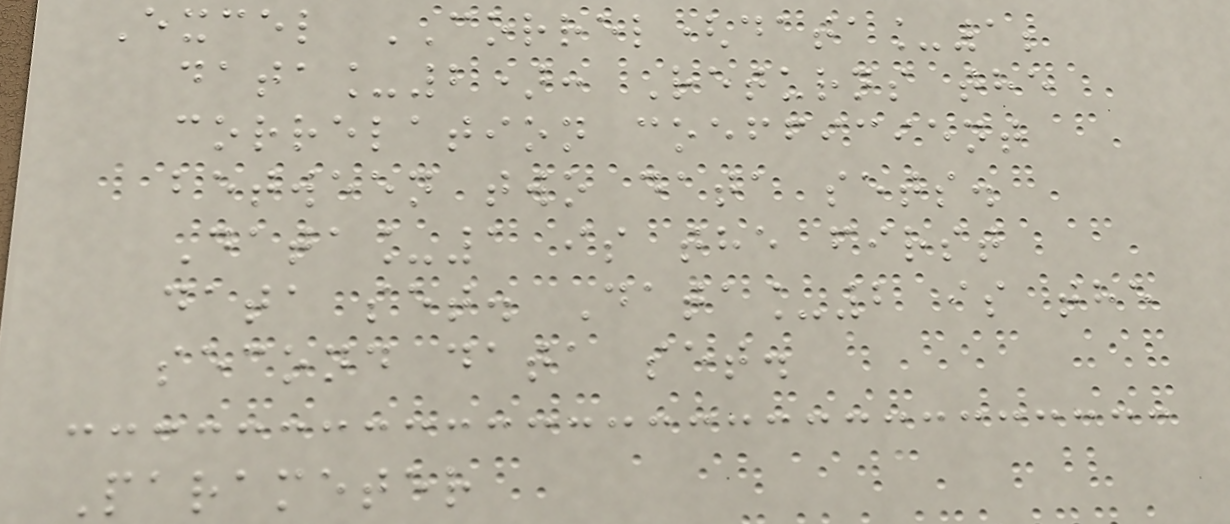Excel CORREL(data_1;
data_2): Returns the
correlation coefficient
between two data sets.
Data_1 is the first
data set. Data_2 is the
second data set.
Parameter
